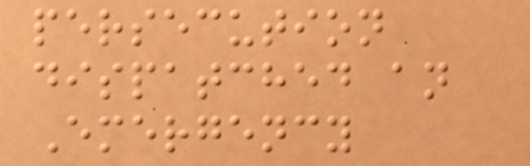persecution
dispatched an
Emergency
